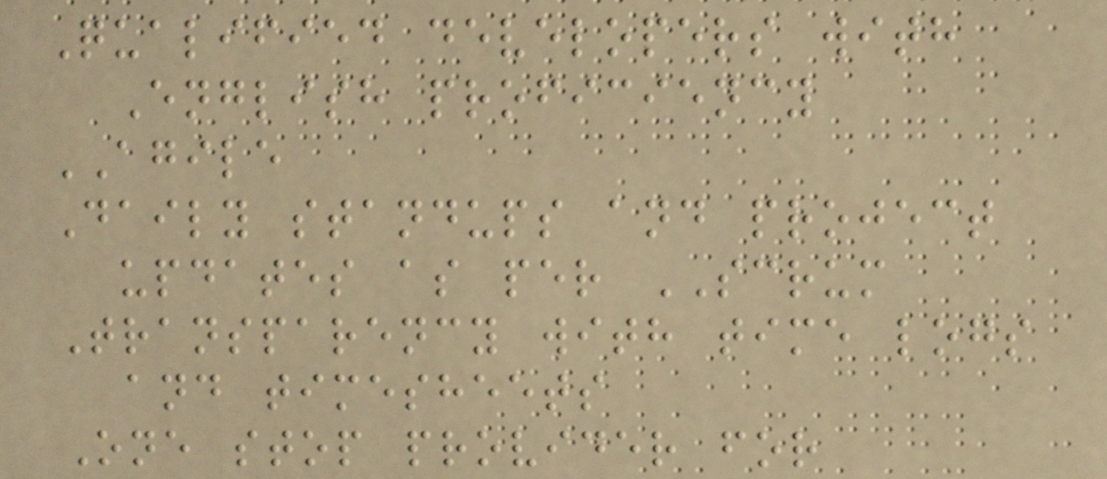Qualified developers with
English proficiency
AGILE
Daily standups and project
updates as per SCRUM
Transparency with time logs
and timesheets
One stop provider for
